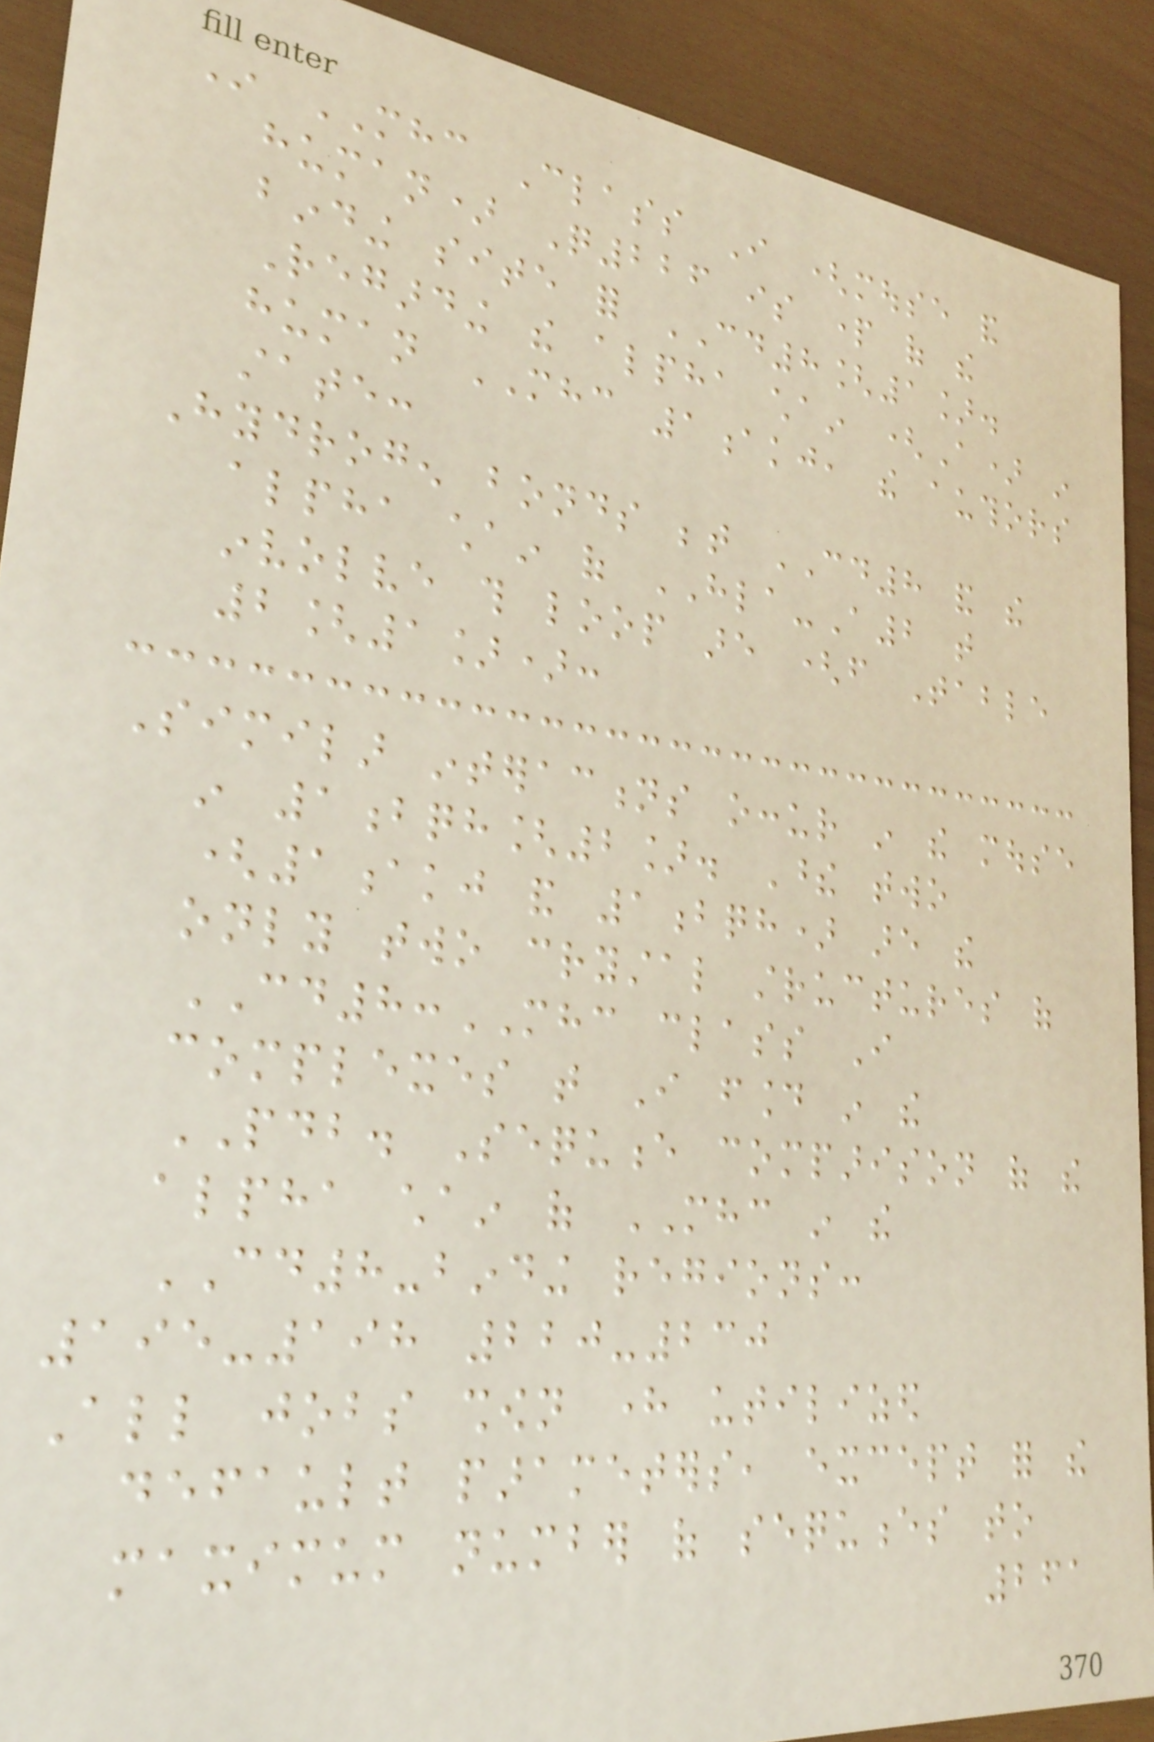In MHC Class I (mouse and
human) Q226 is part of the
binding site for CD8[1].
Regarding the alpha chain (A) in
human MHC 1akj, the authors
state:
Hydrogen bonds between CD8 and the
alpha chain of HLA-A2 that
involve this loop are (from Table
2[1]):
Similar interactions occur in the mouse
in 1bqh[2]. These two
(1akj and 1bqh) are the
only two crystal structures of
CD8:MHC class I
complexes that I found in the
PDB. Sequence comparison of the
alpha chain of MHC in the
CD8-binding regions:
195-198 220-230
All jobs shown here utilized
default parameters, except for the
maximum number of sequences to
261
